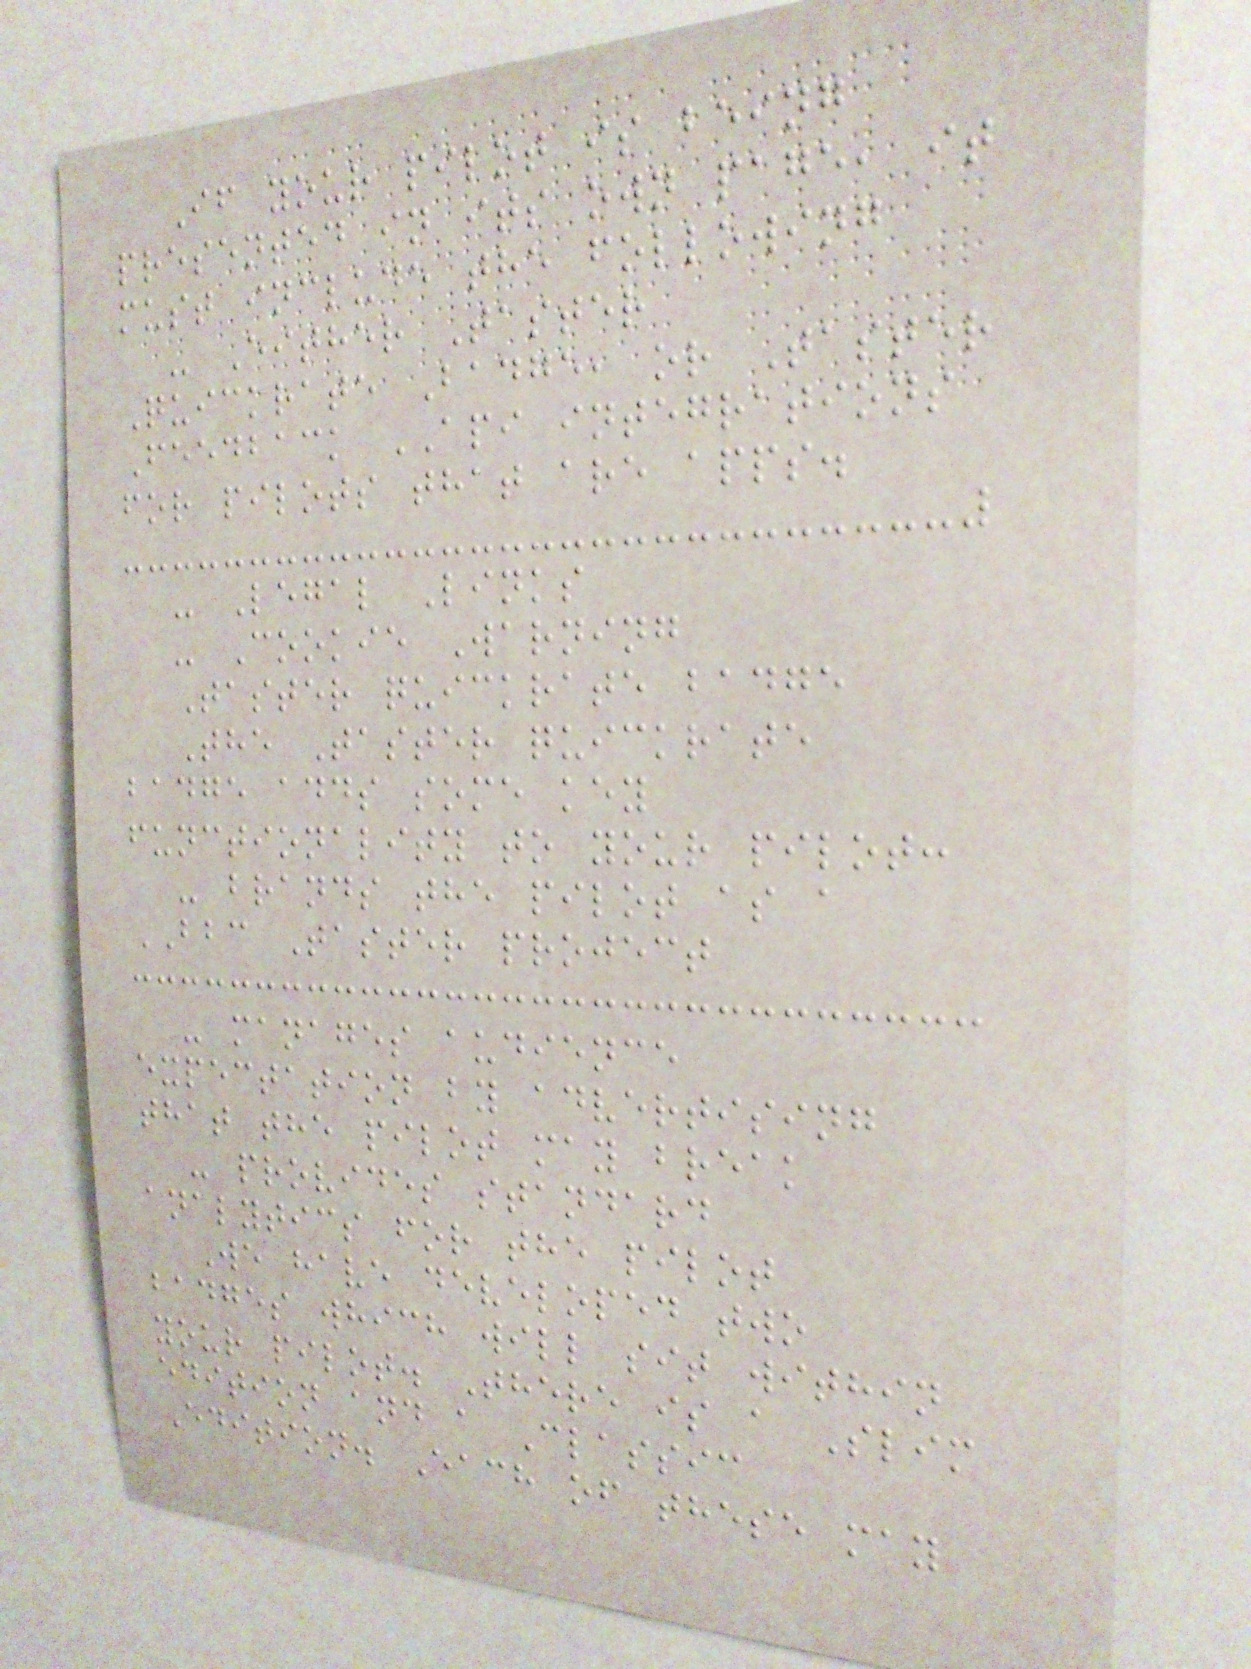If your pilot is being
presented in its own page, it
must include the following
- Either Taster
Quickrate Badge, or Taster
Feedback API integrations
for pilots that are apps.
- Legal Links
- Cookie Warning
Taster quickrate badge
The Taster quickrate
badge adds some key
functionality to your pilot:
- brands the pilot as a
BBC Taster project
- manages audience
expectation by advertising
that the pilot may break
- provides standard
analytics for the pilot
We have developed two
badges which will sit within
your pilot. There is a Slim
edition and a Classic
Edition. Each of these may
